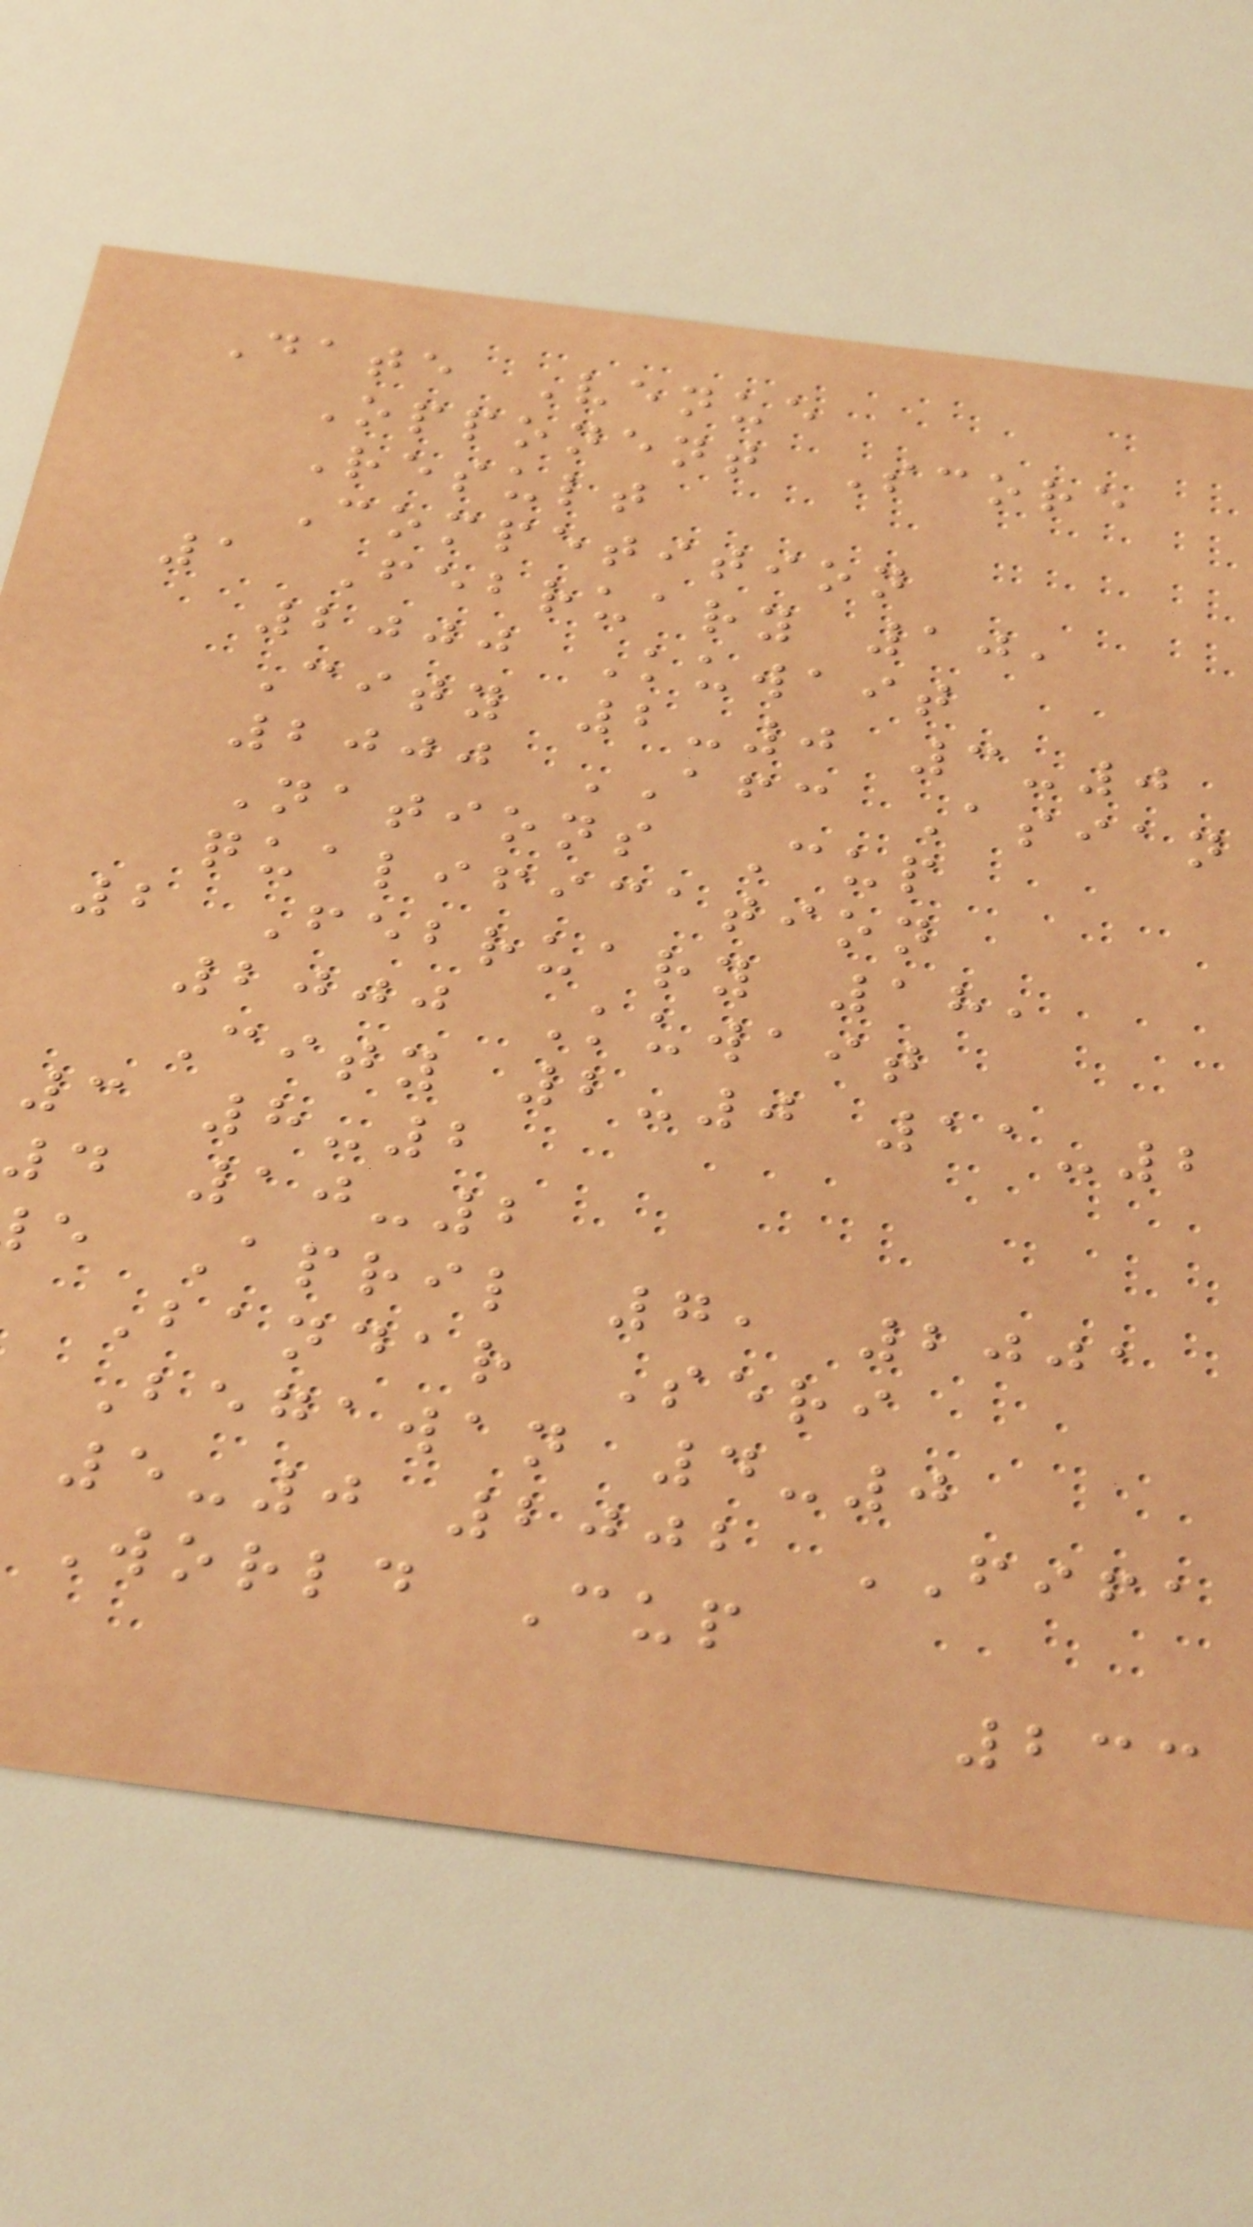Date Venue
Opponent Score
Result
Competition
1 February 10,
2000 Kuwait
City 2-0 3-0
2000 AFC Asian
Nations Cup
qualification
2 February 18,
2000 Kuwait
City 2-0 11-2
3 8-2
4 10-2
e April 7, 2001
Bandar Seri
Begawan 4-0
5-0 2002 FIFA
World Cup
233
